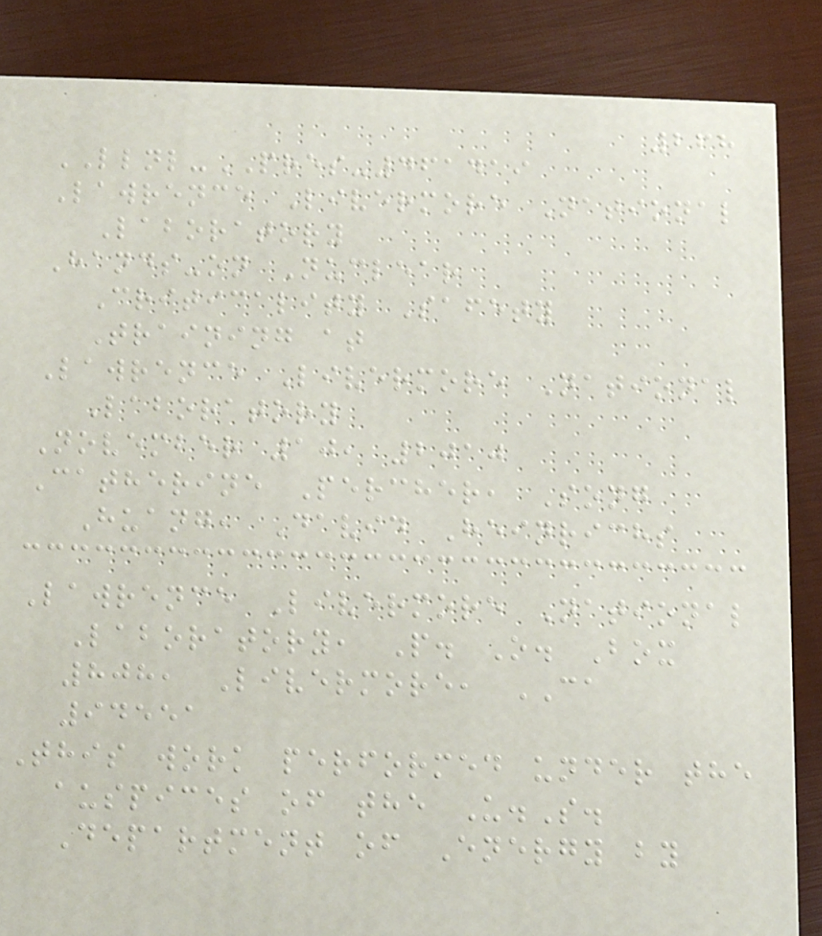268
LLNL-PRES-461419
Lawrence Livermore National
Laboratory
Hands-on Nuclear
Criticality Safety
Training at
Lawrence Livermore National
Laboratory
November 10, 2010
Catherine Percher, Song
Huang, David Heinrichs
Lawrence Livermore National
Laboratory, P. O. Box
808, Livermore, CA
94551
This work performed under the
auspices of the U.S.
Department of Energy by
